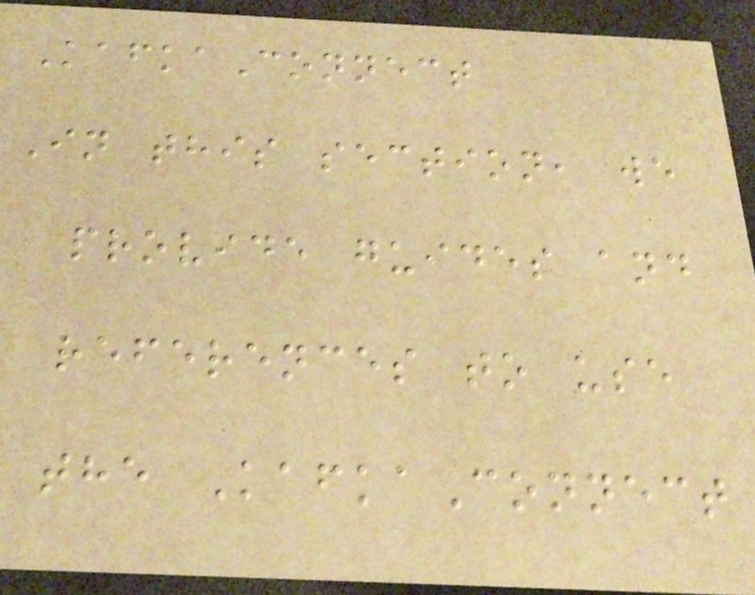KafkaConnect
In this section, we
provide guides and
references to use
the KafkaConnect
